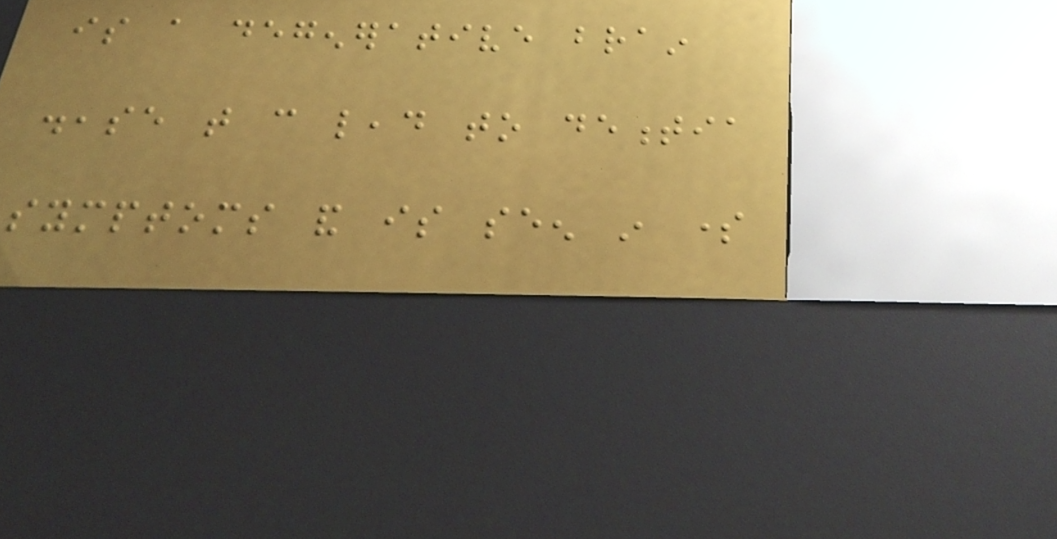is a degenerative brain
disease that can lead to dementia
symptoms and is seen in some
